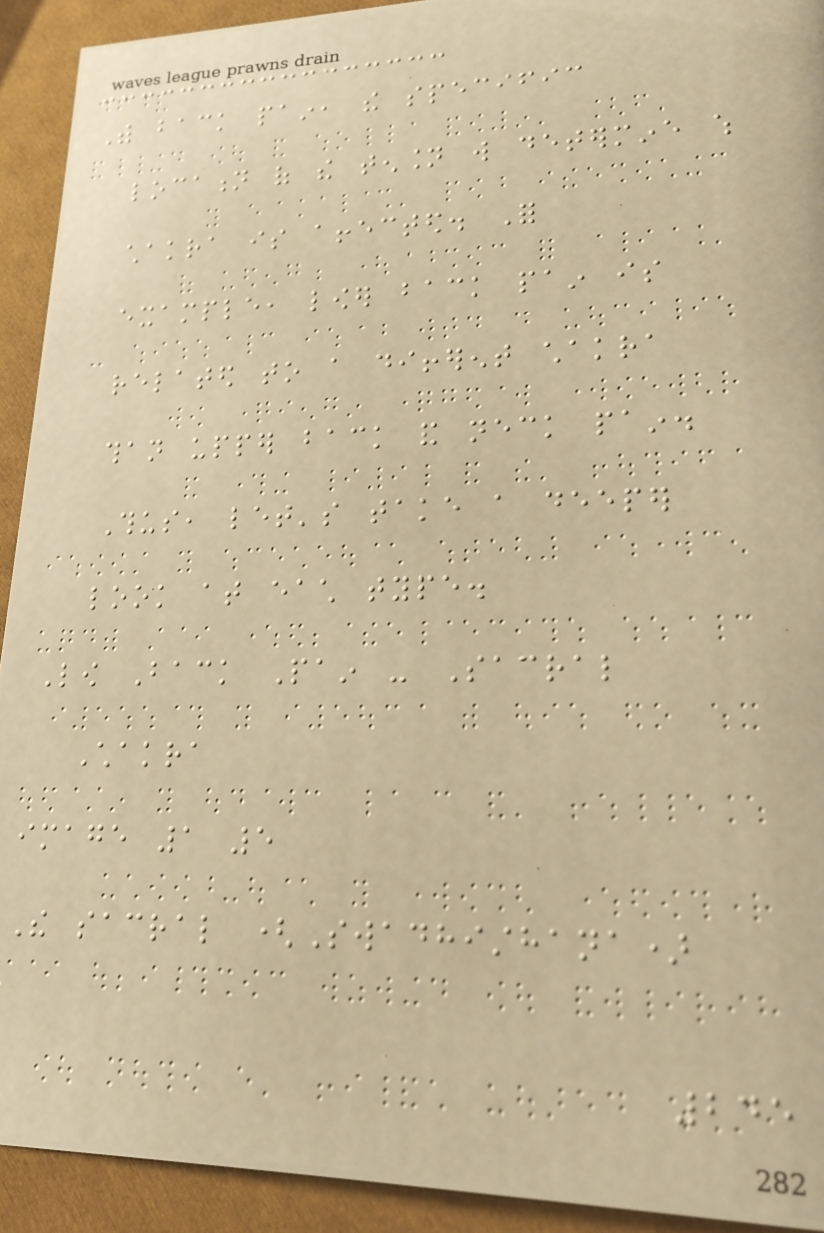With back pain, the specific
location of the tension will determine which
chakra is affected. For
example, lower back pain is
related to a different chakra
than upper back and neck pain.
Thus, let's take a deeper
look at each type.
Low Back Pain - Sacral
Chakra
image 1 5
The sacral (Swadhisthana)
245
